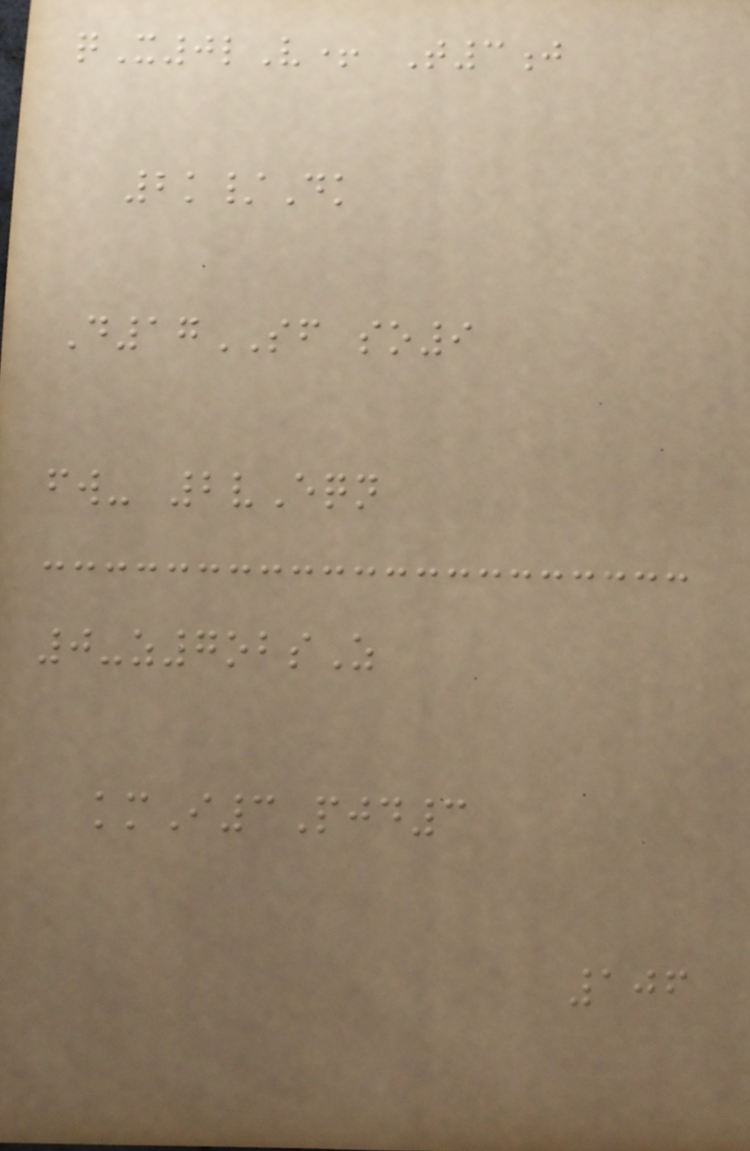qX0lV+ T3j
2k/Dk
D17SF so9
fw- 2vEqn
0-z7obsZ
kmI3Pjd3
106
